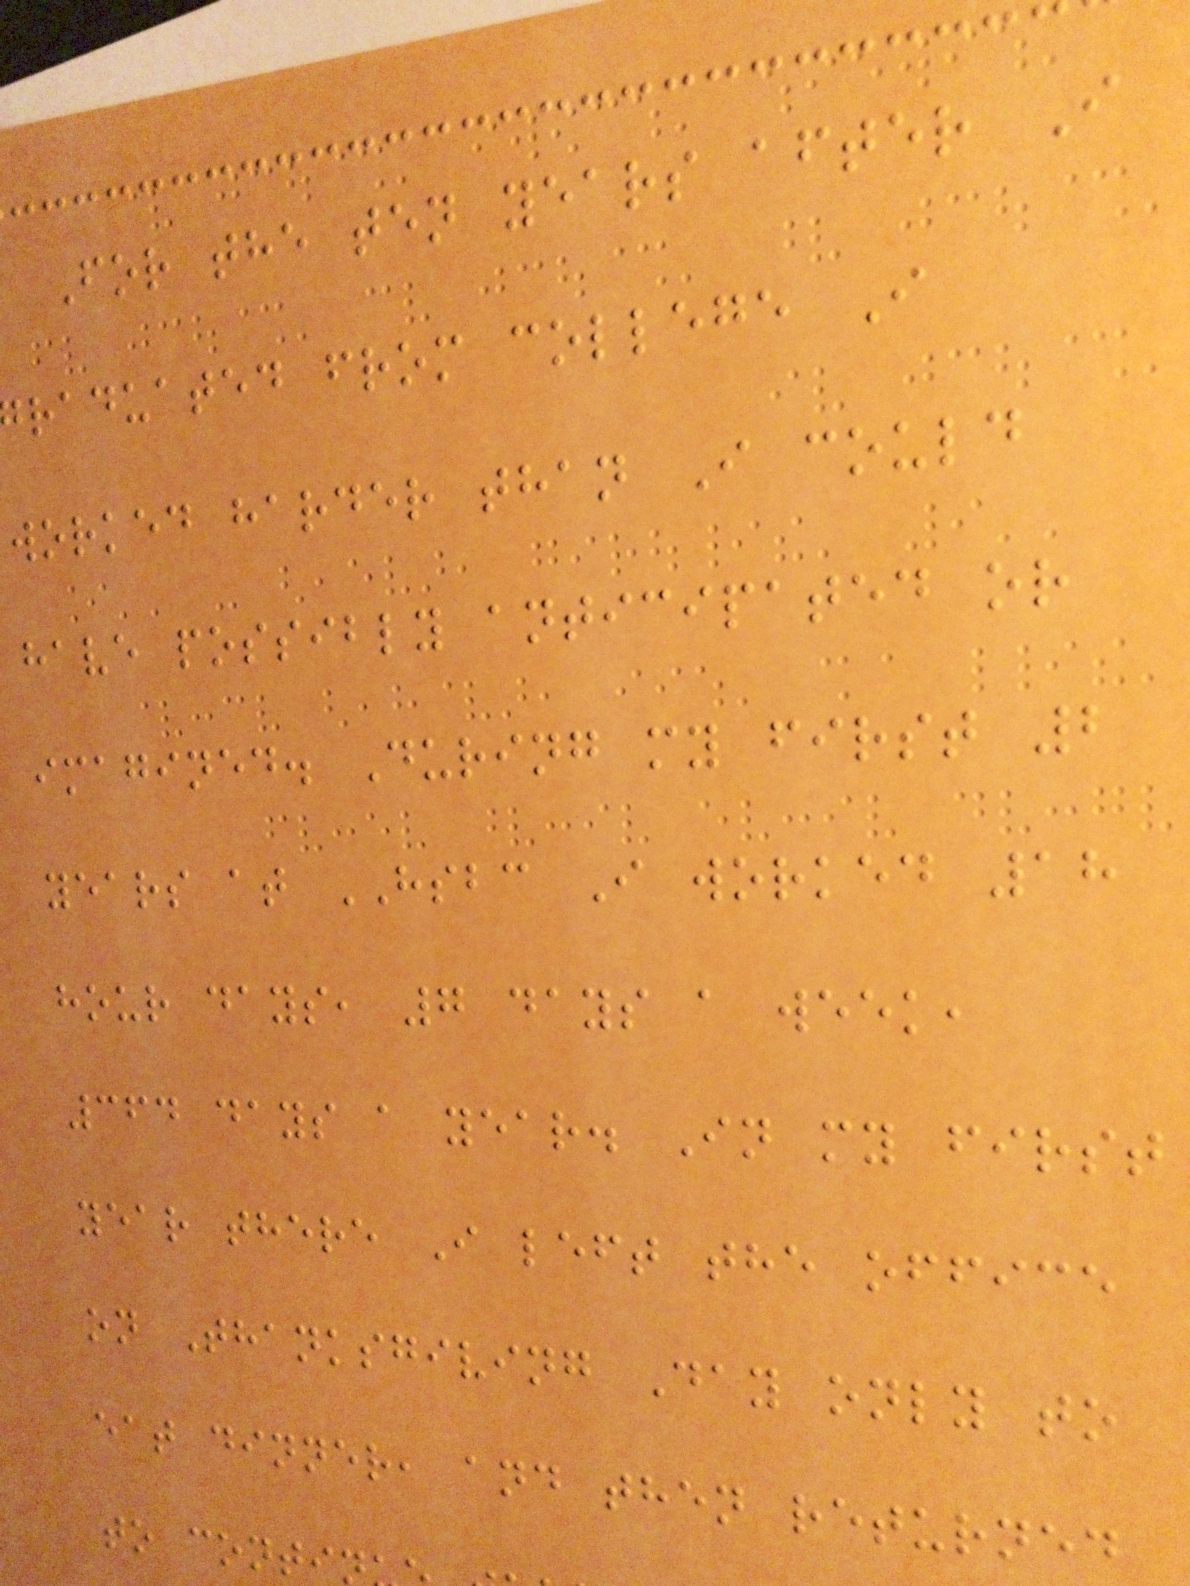For the ten years after I
raduated from college I
worked harder than I could
have possibly anticipated or
imagined. During my first 2
years at HSBC I worked 18
hour days, 7 days a week,
364 days a year. In my first
year there I left the office
on Thanksgiving Day only to
eat dinner, and then returned
to conti
